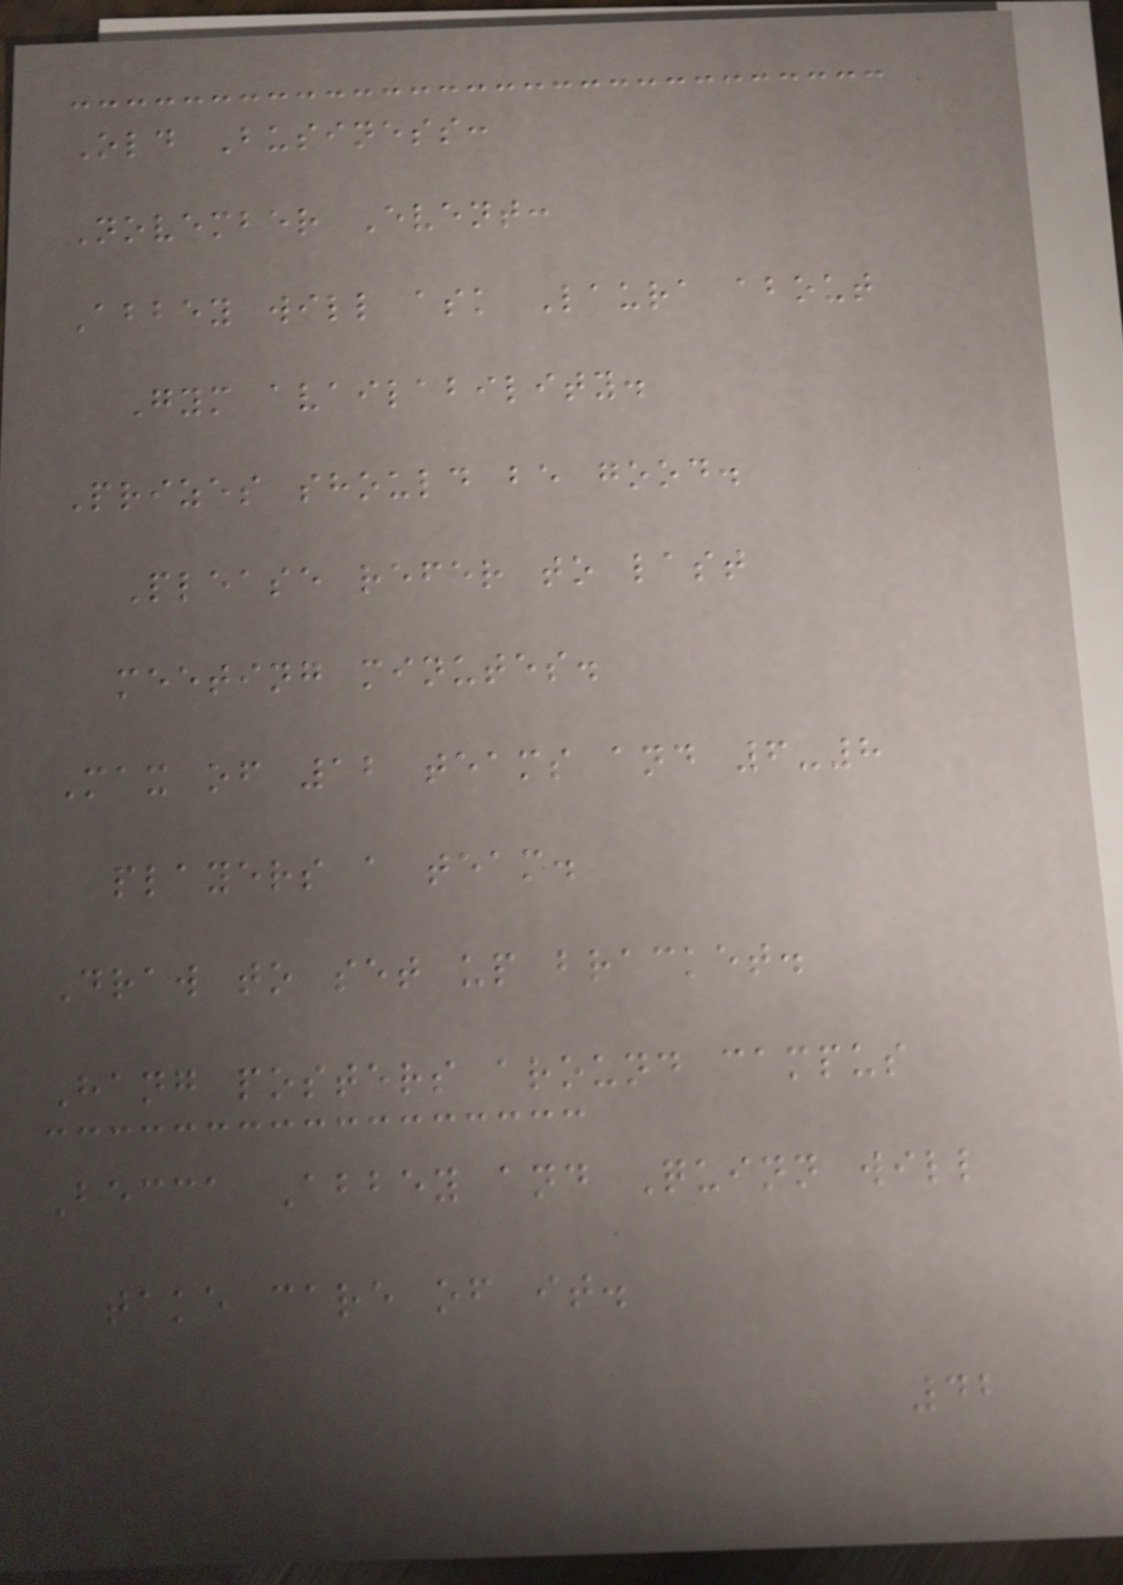Old Business:
November Event:
Abbey will ask Laura about
Gym availability.
Prizes should be good.
Please refer to last
meeting minutes.
Max of 12 teams and 6-8
players a team.
Draw to set up bracket.
Hang posters around campus
Becca Abbey and Quinn will
take care of it.
42
